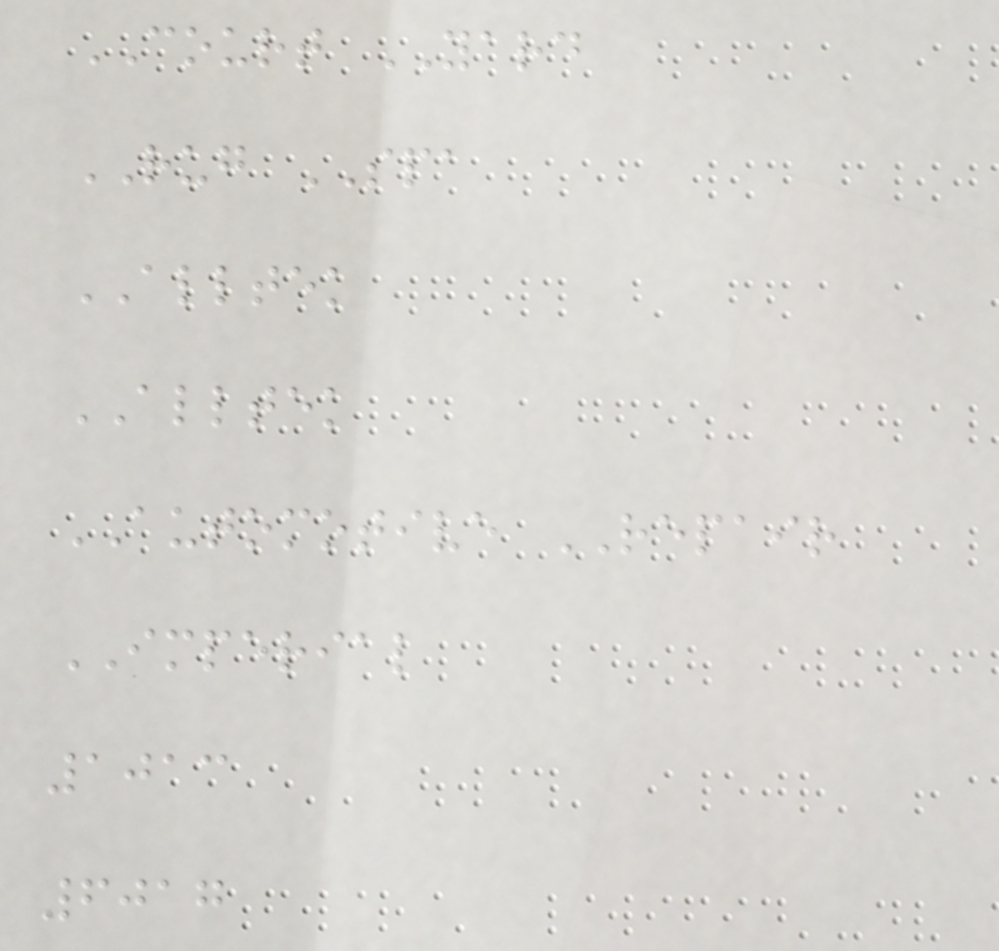COURT YARD
RUG SPA
ALLTEK
ALLTEK
AUTOMOTIVE REPAIR
IMPERIAL
1013
6017
